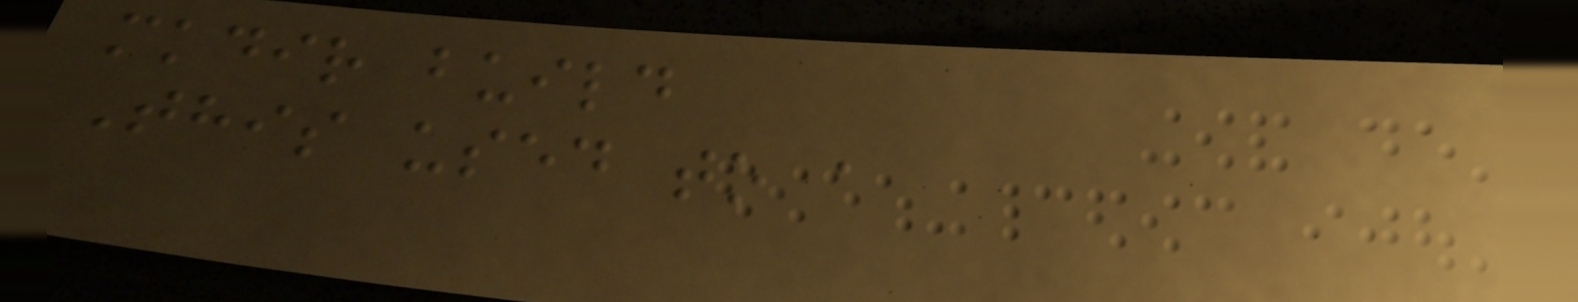mkdir build
This used to a
